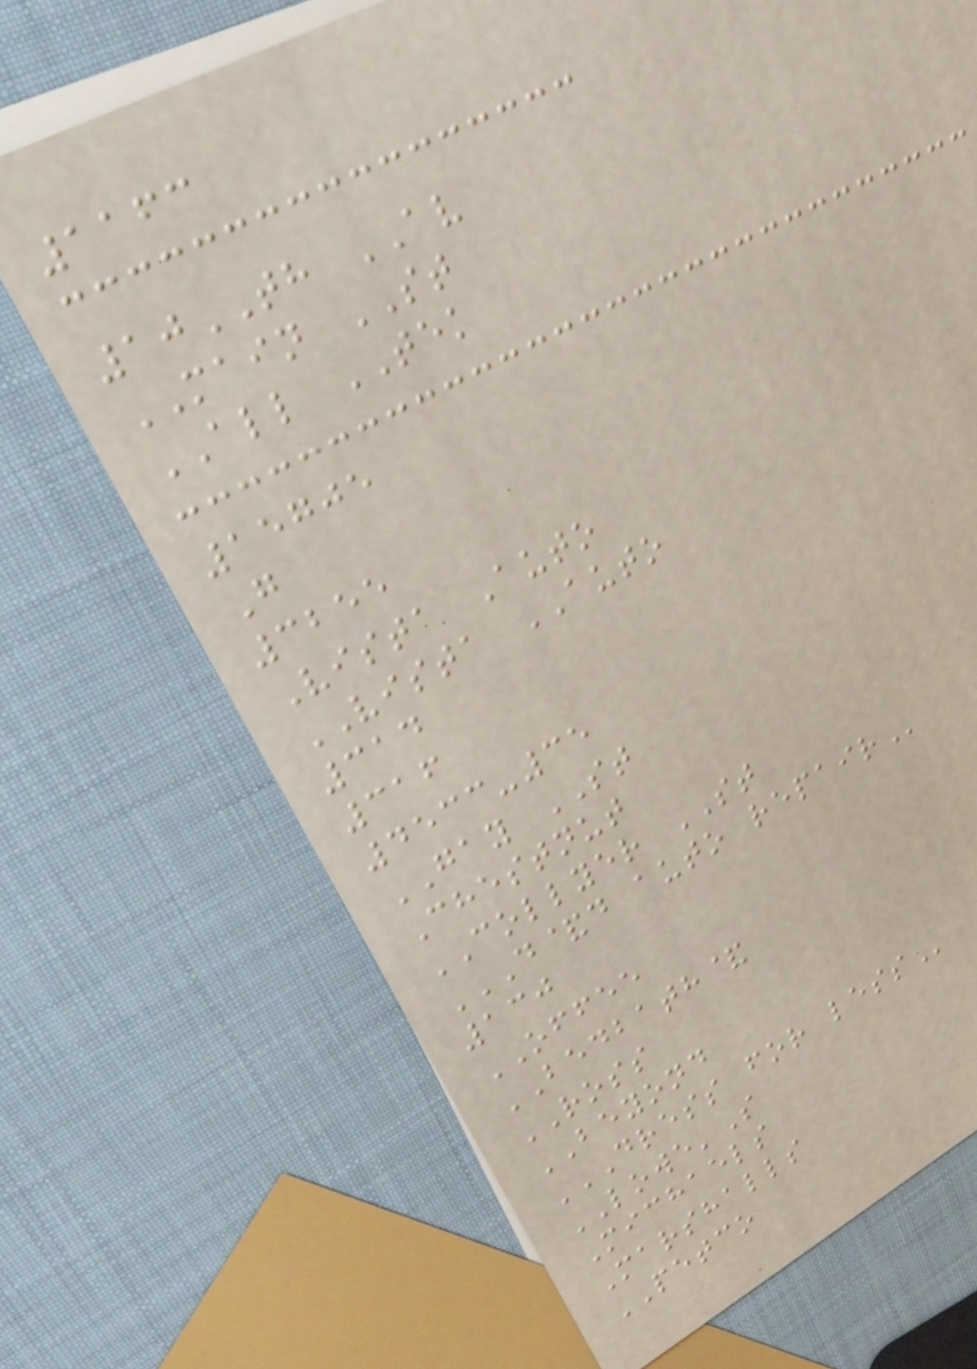1163
10TH AV
MAIN ST
ALL TEK
15705
G
3255
Vista Auto
VISTA AUTO
314
316
4533-35
GAY ST
Chestnut
COLLYER ST
D&D AUTO REPAIR
130
OFFEE
BEDBATH&
ROSS
BEYOND
DRESS FOR LESS
LOWE'S
Michaels
Marshalls
PETCO
